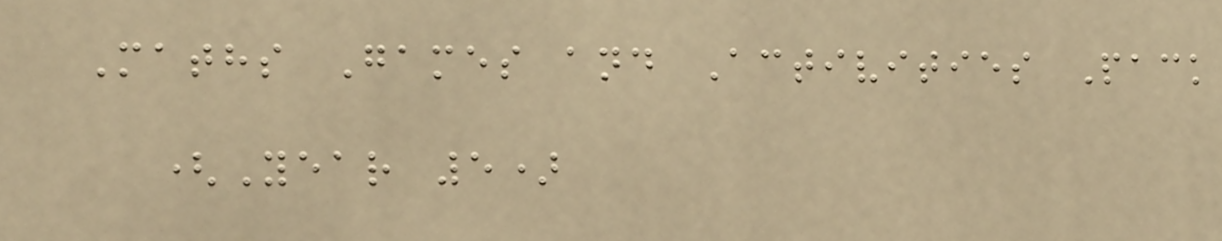Maths Games and Activities Pack
(Year 5)
